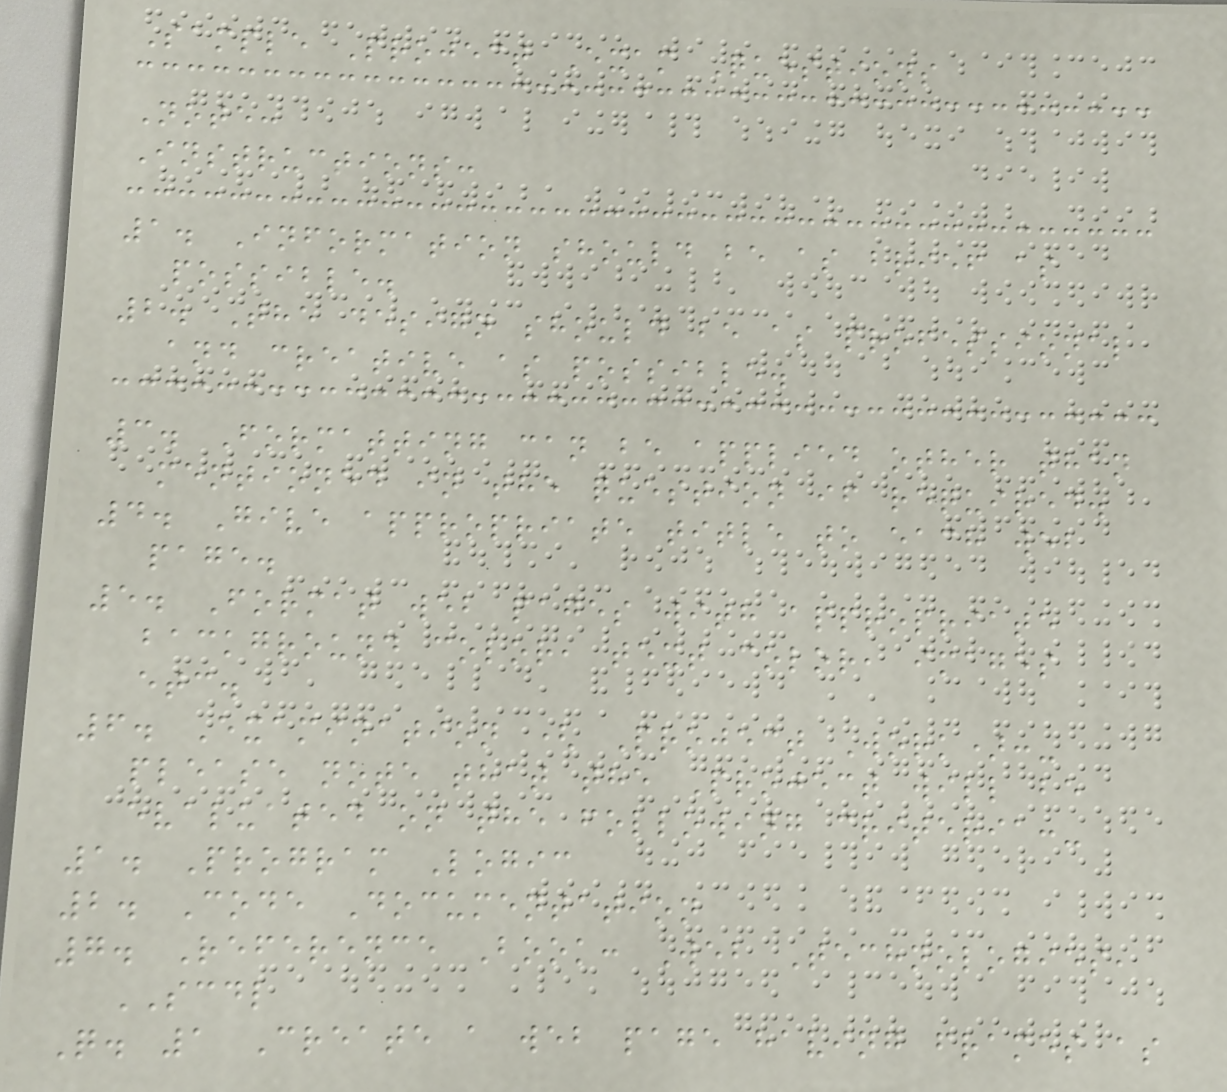Sample Project Exam Questions
Note:
Instructions:
1. Information should be as brief as
possible.
2. The design should be as professional
and creative as possible.
3. Formatting can be applied other than
mentioned in the question if required.
4. Give appropriate title to each web
page.
5. Format web pages with appropriate
background color, text color, images
etc.
6. Examination ( Project Work):-
please note that the Project will be
evaluated on the following criteria:-
1. Program Logic
2. Code Documentation
7. Reference Book: Web Technologies,
SCDL
Q. 1 Create a web page having frames as
